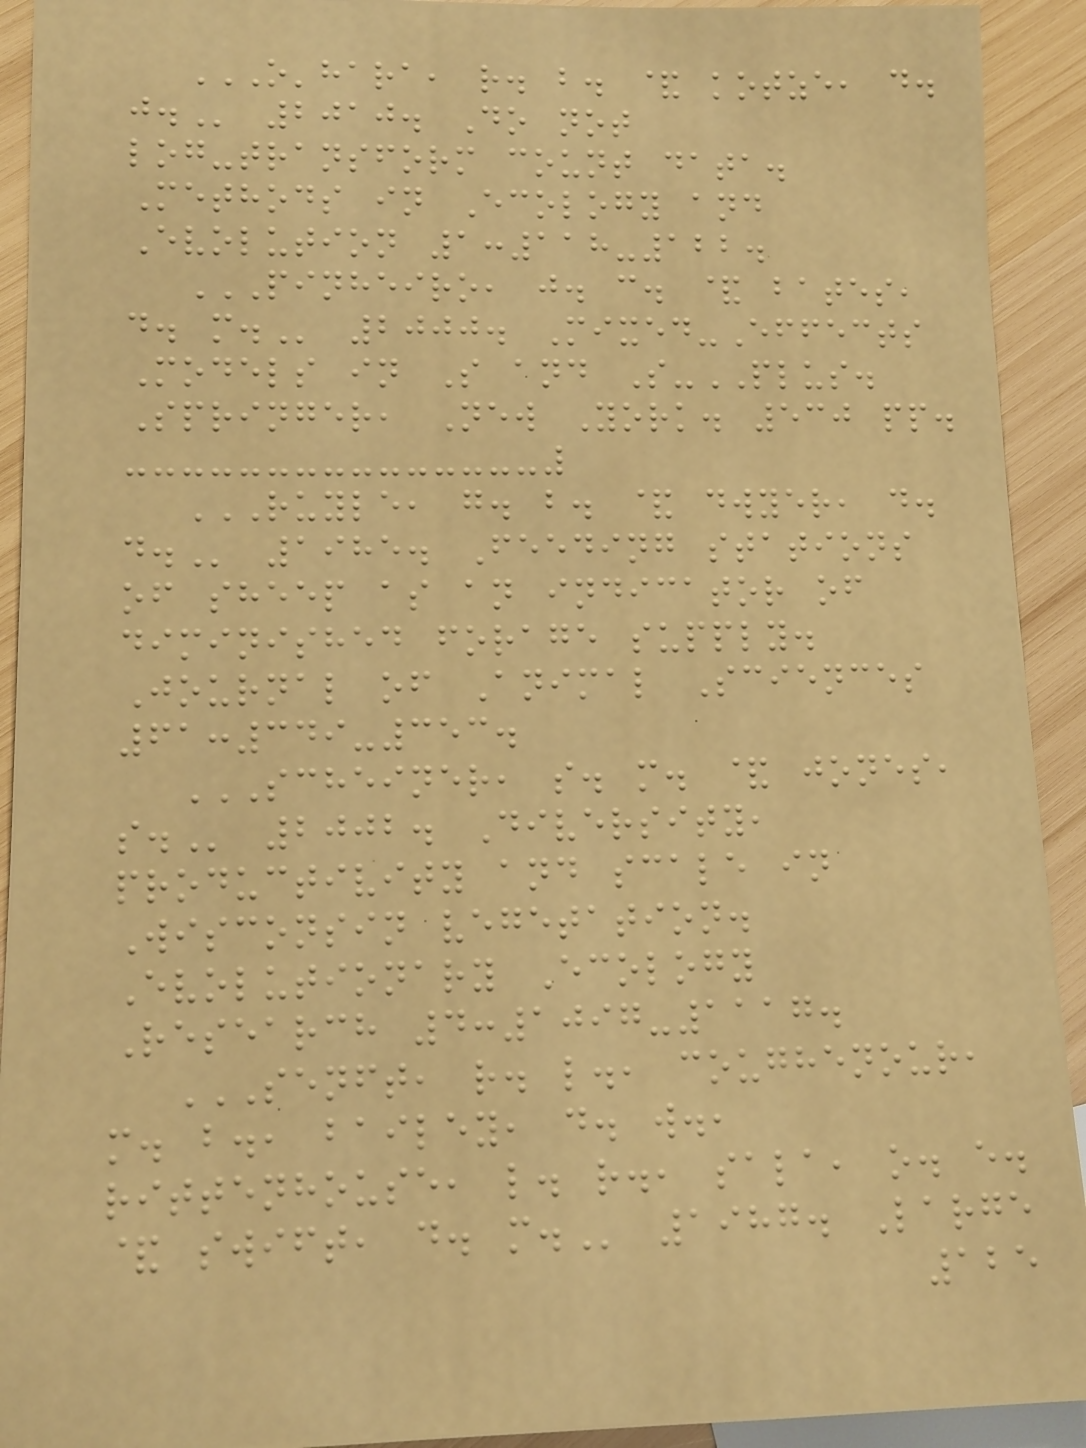O'HARA, R. B. & KOTZE, D.
J. 2010. Do not
log-transform count data.
Methods in Ecology and
Evolution 1:118-122.
PINHEIRO, J. C. & BATES,
D. M. 2000. Mixed-Effects
Models in S and S-PLUS.
Springer, New York. 530 pp.
RUYLE, G. B. & DWYER, D.
D. 1985. Feeding stations
of sheep as an indicator of
diminished forage supply.
Journal of Animal Sciences
61:349-353.
SCHEINER, S. M. & JONES,
S. 2002. Diversity,
productivity and scale in
Wisconsin vegetation.
Evolutionary Ecology
Research 4:1097-1117.
SENFT, R. L., COUGHENOUR,
M. B., BAILEY, D. W.,
RITTENHOUSE, L. R., SALA, O. E.
& SWIFT, D. M. 1987. Large
125
